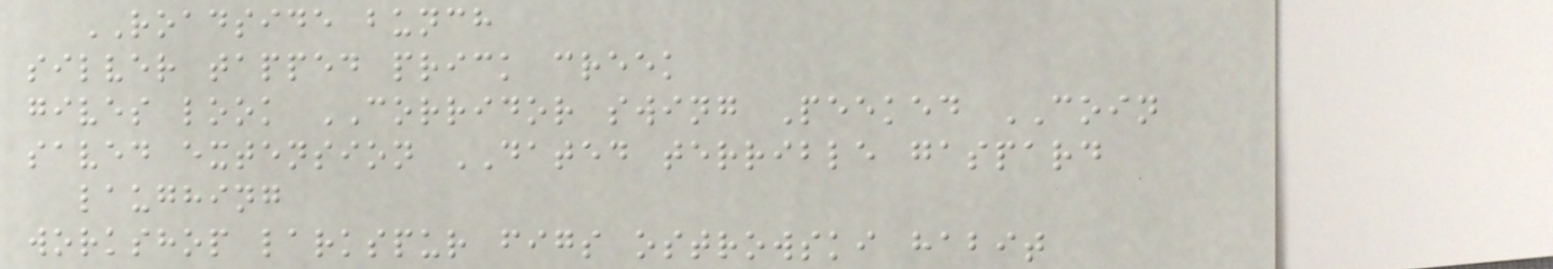ROADSIDE bunch
silver tapped prick creek
gives look CORRIDOR swing Peeked COIN
saved extension DATED terrible gaspard
laughing
workshop larkspur figs ostrowski habit
